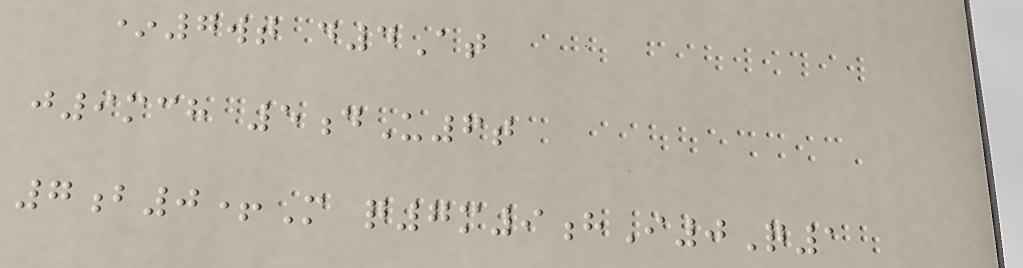*7wt d4At
j9mch 5dU6t
7b0+M q7m9hI0Q1
